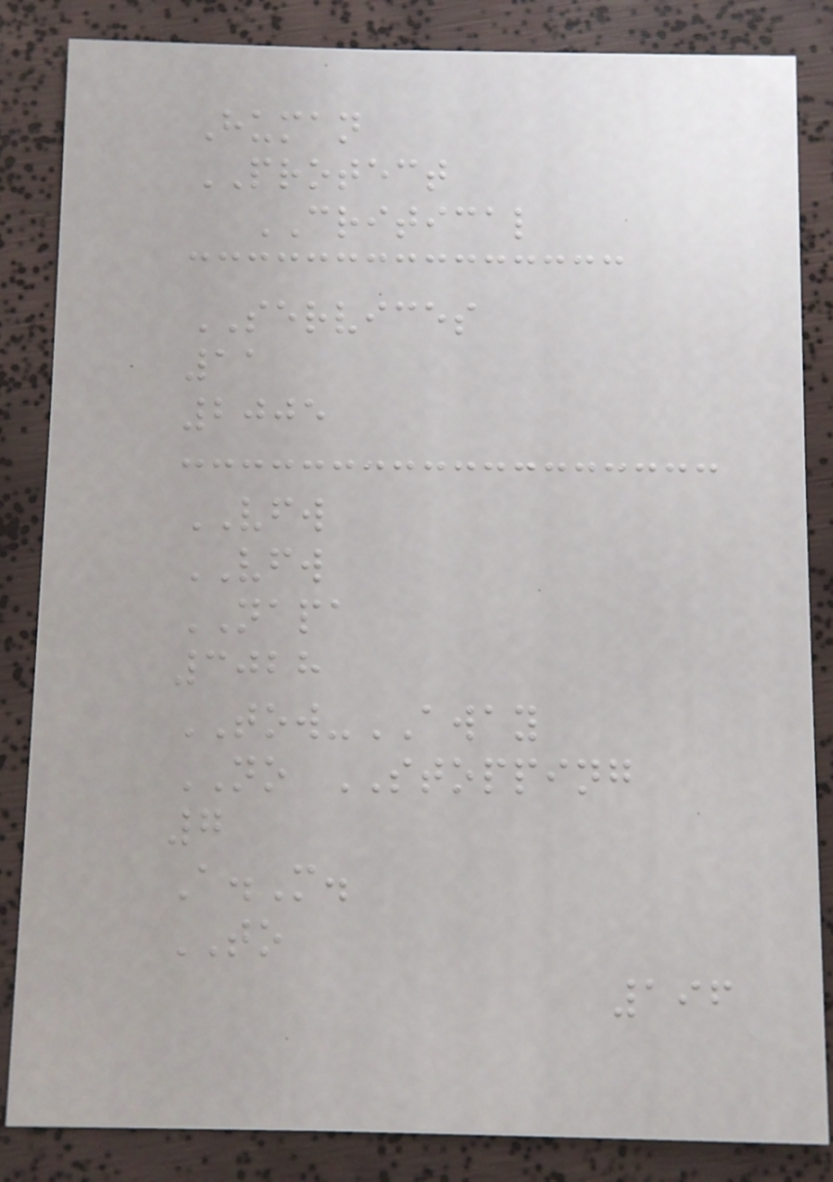Human
PROTECT
CRITICAL
SERVICES
11
2005
VFW
VFW
NAPA
3028
TOW-AWAY
NO STOPPING
7
A.M.
TO
196
